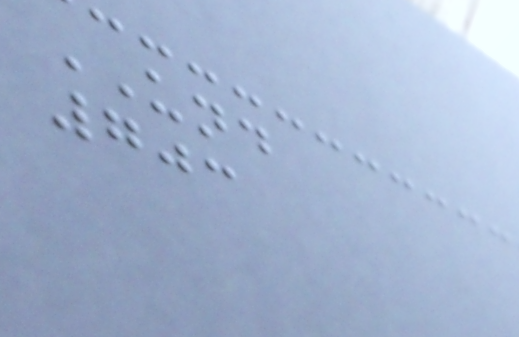UND
703
